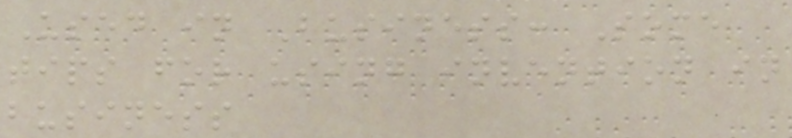Used in Business: Some
tips for using invention in
business
